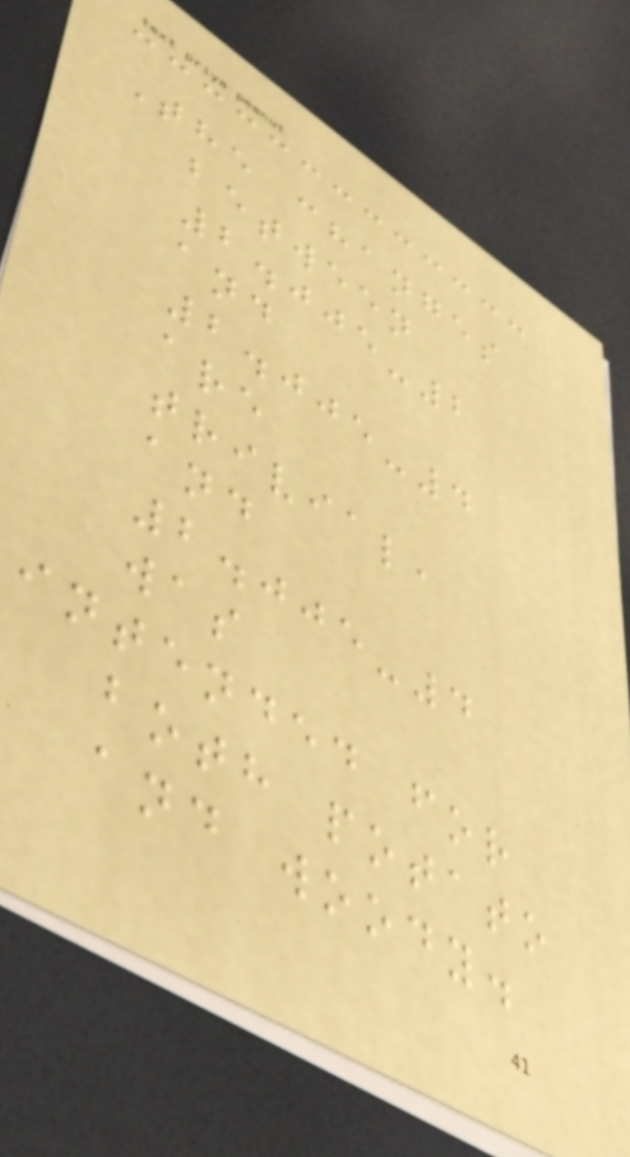The changes
between
2.005-2
and
2.005-4
are
trivial,
and
2.005-4
was
intended for
both potato
and woody.
